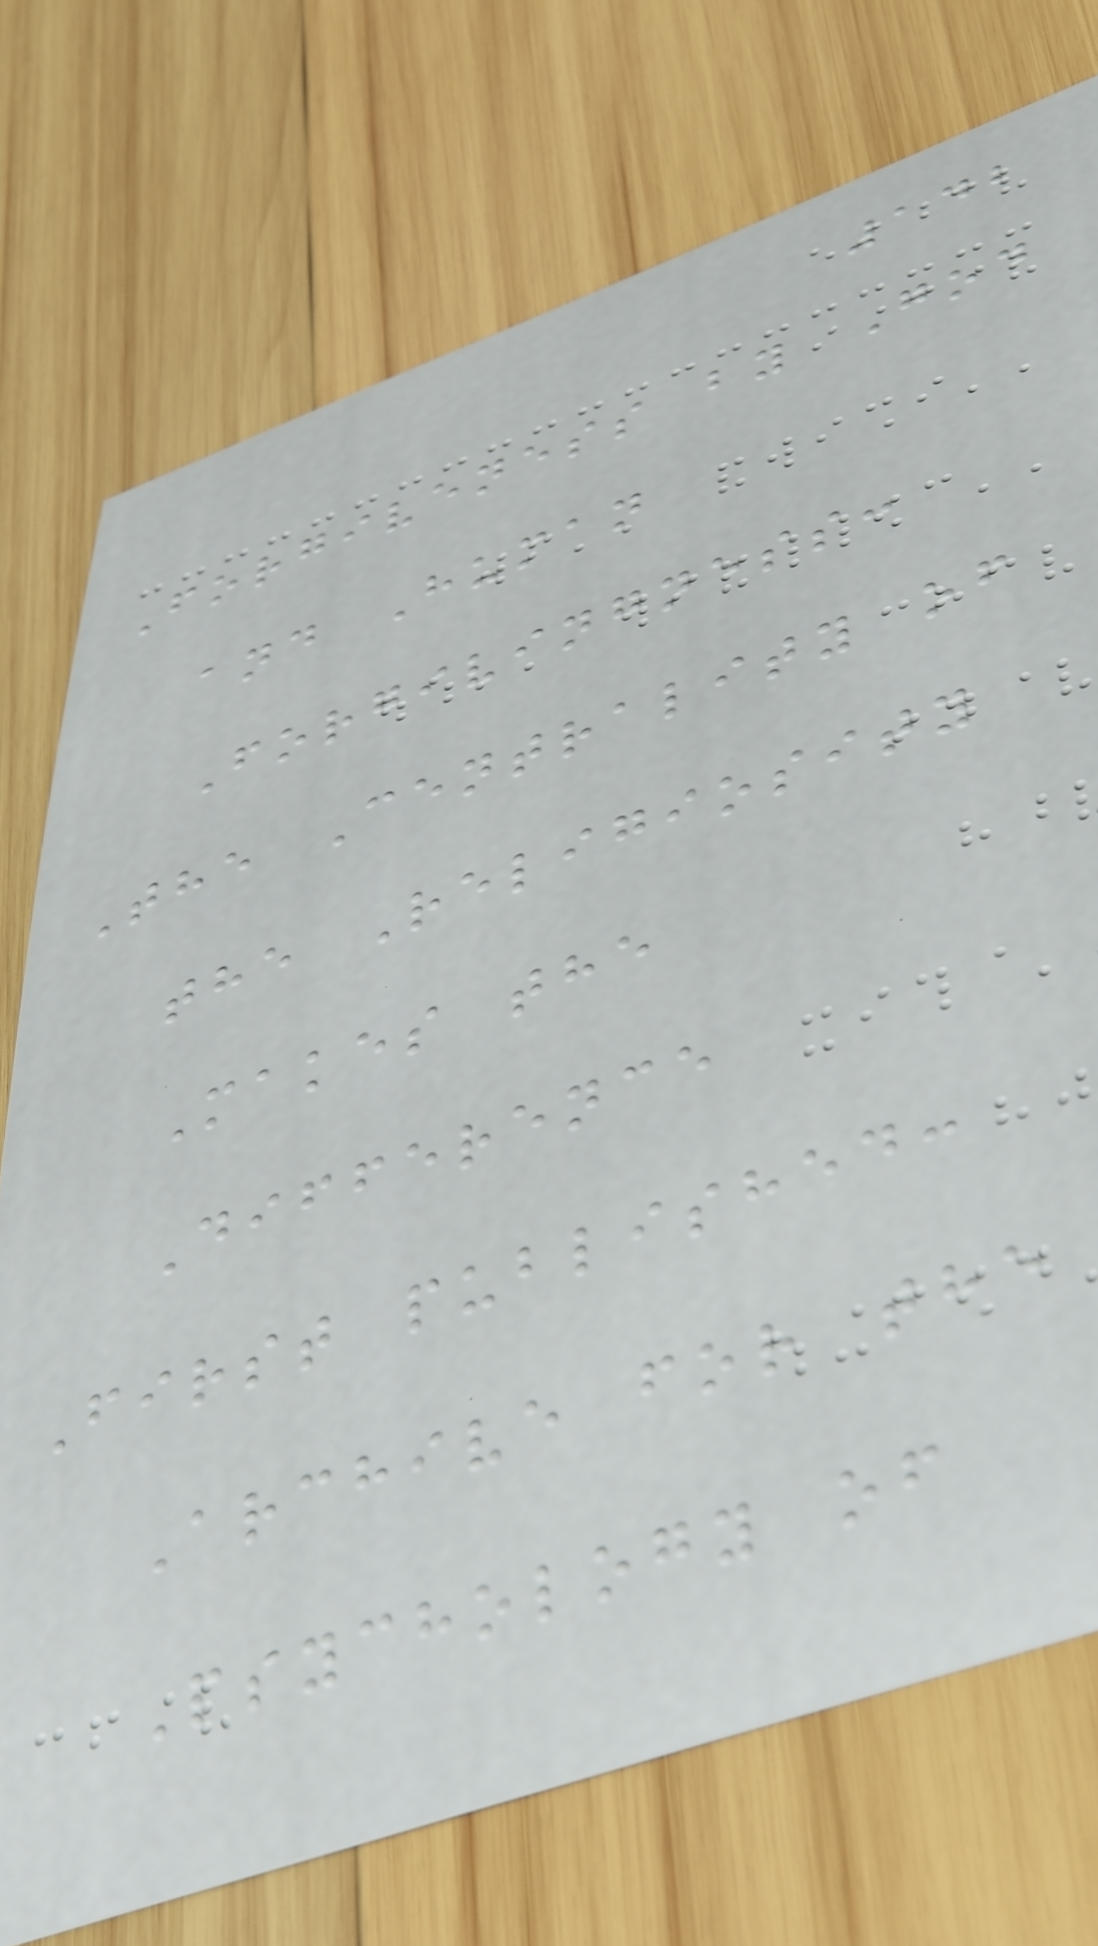142
Forgiveness by God
and Human
Forgivingness:
The Centrality of
the Religiosity
Makes the
Difference
First published:
Archive for the
Psychology of
